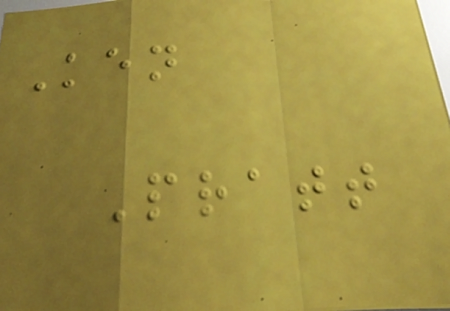Ken
Pratt
